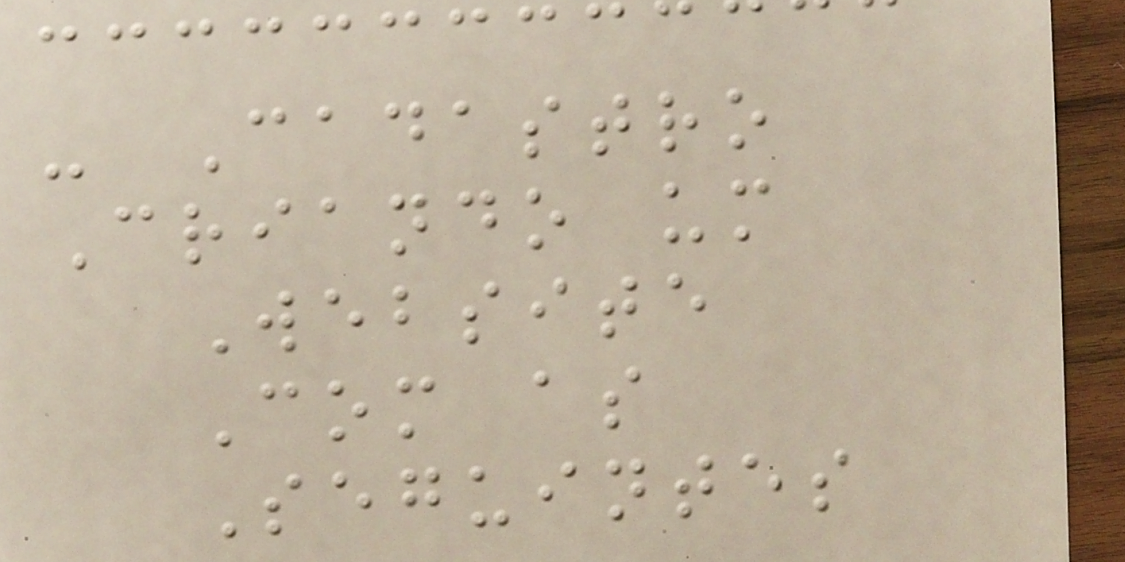- Cadastro
Criando um
Website
Com as
Seguintes
